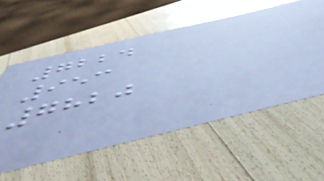7224
953
7820
